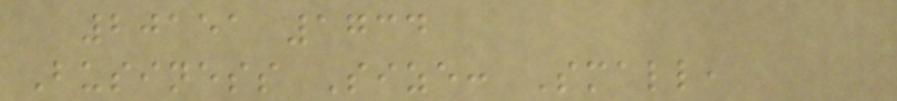20151 1734
Business Size: Small,
